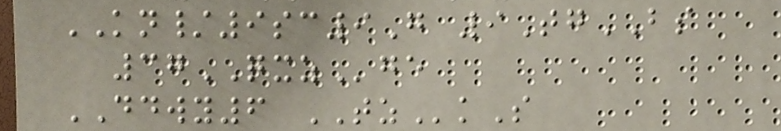KN/9sc9G 9TgBS
37QXZge
DDWY6 TZkS
